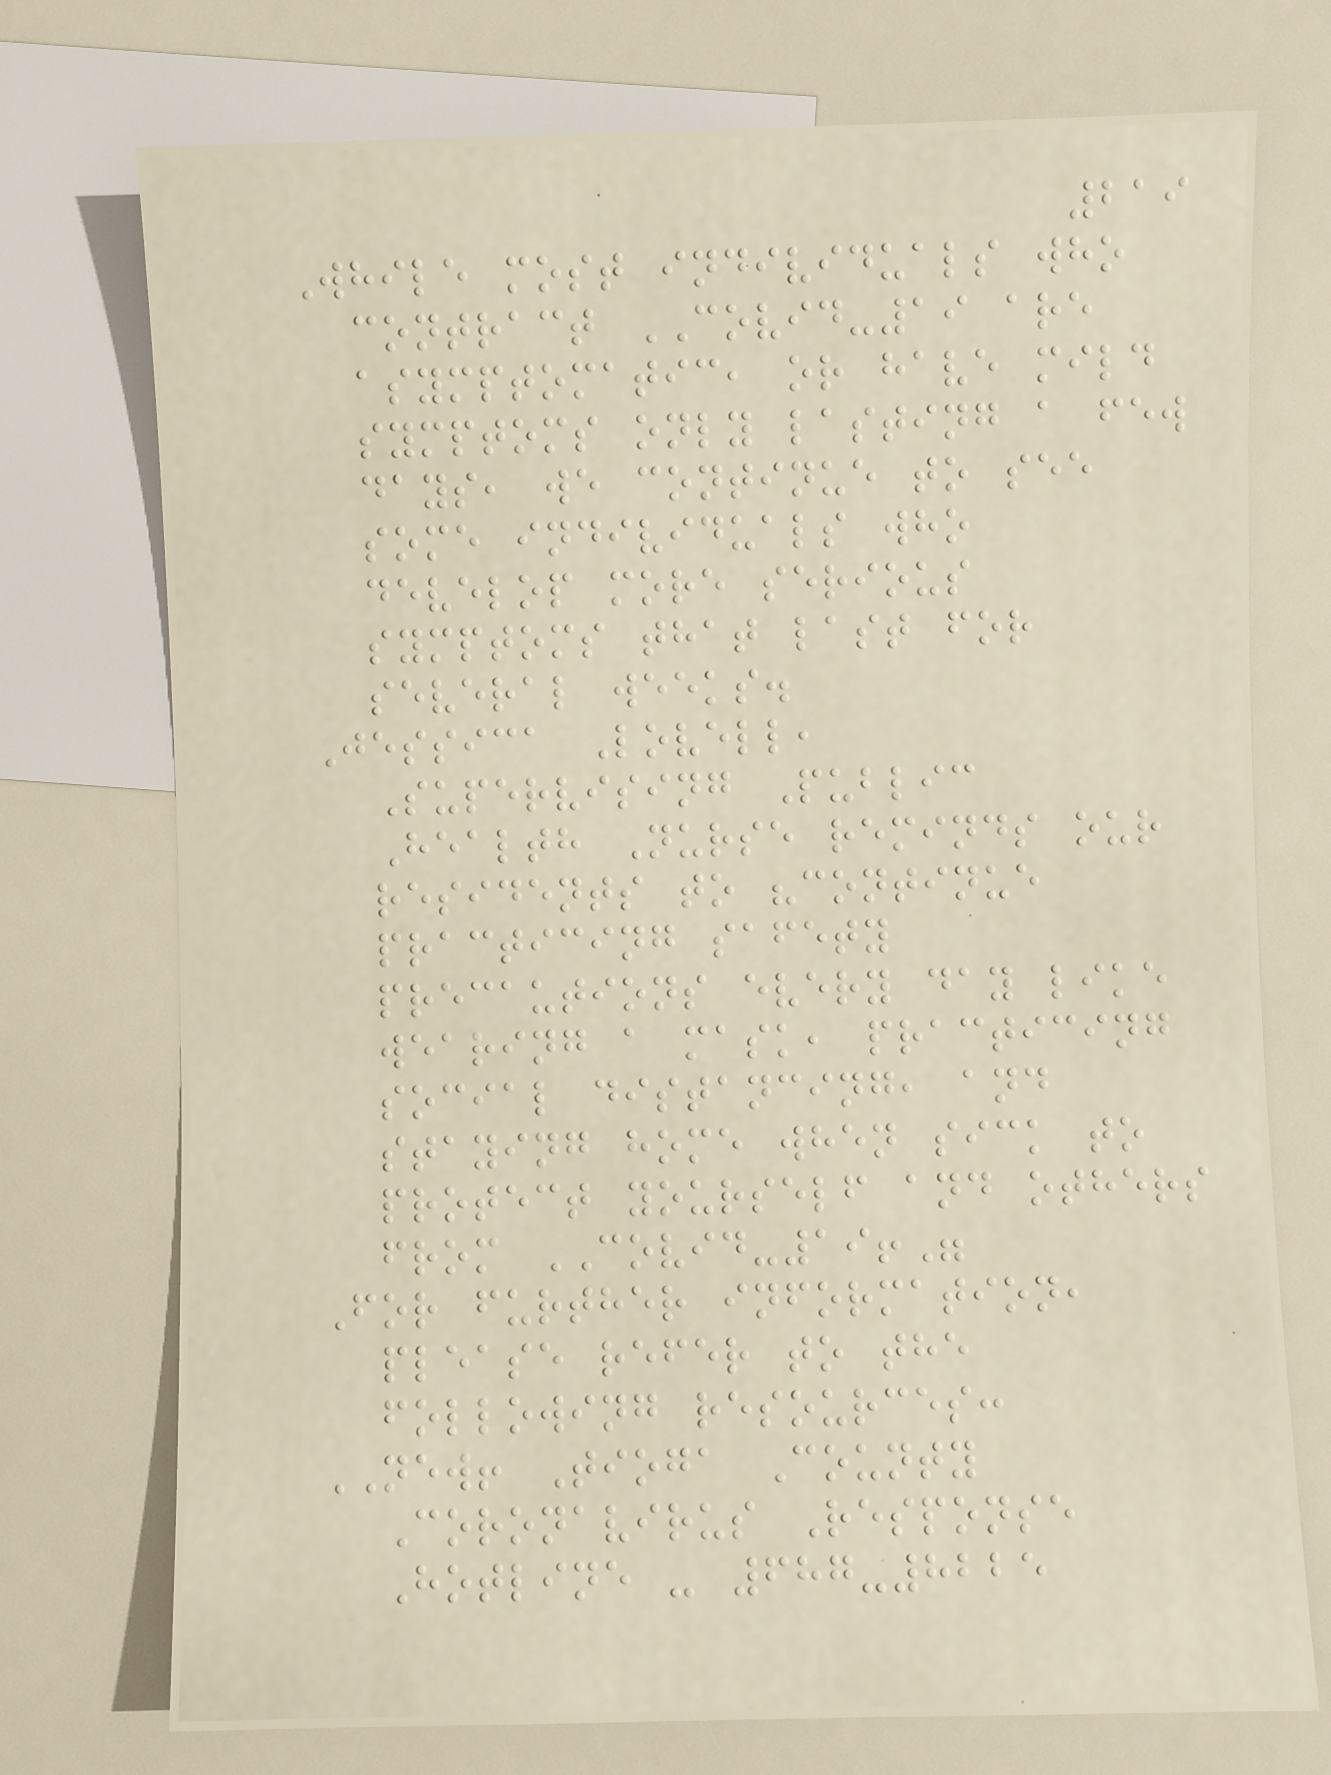219
While most individuals who
contract COVID-19 are
asymptomatic, or have mild
symptoms only lasting a few
days, we continue to see
some individuals who
develop more serious
symptoms that last for
several weeks.
Jessica Lovell,
Supervising Public
Health Nurse reminds our
residents to "continue
practicing safety
precautions every day like
wearing a mask, practicing
social distancing, and
staying home when sick to
protect yourself and others
from COVID-19!"
For further information,
please refer to the
following resources:
NEW! Tioga County
Coronavirus Response
Hotline - 687-8225
